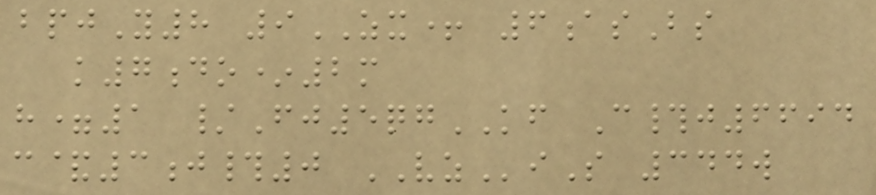bpjY8 9ZX+ 6asBs
k7do*2m
h=1 /Fj5qgKF C#j6694
c&3j#0 VZiS 344w
